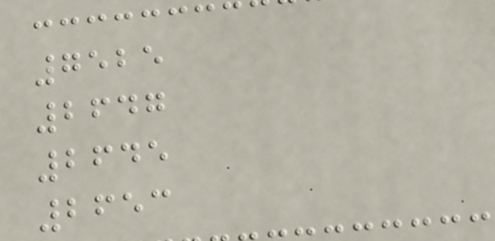7525
2647
2645
2653
